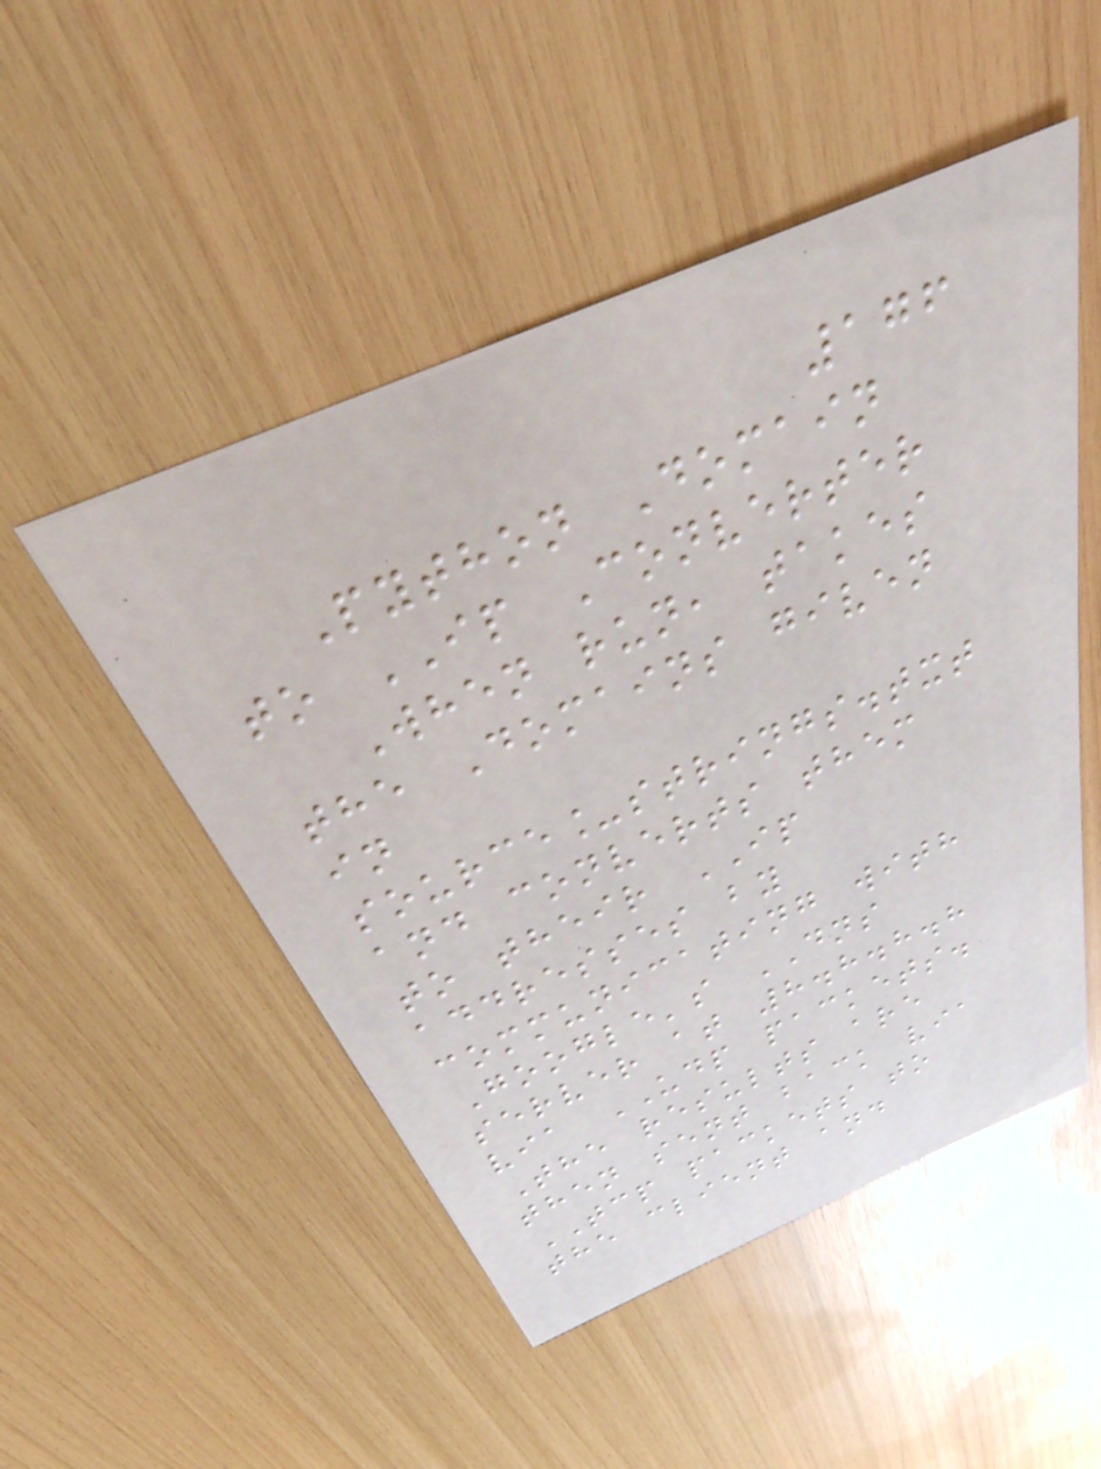176
Python Domain
to IP Converter
When run, takes
the Domains given
in
source_strings.txt
and converts them
to their IP
addresses by
communicating with
Google's DNS
server at 8.8.8.8
via UDP packets.
The results are
then sent back via
TCP packets to
the client and
